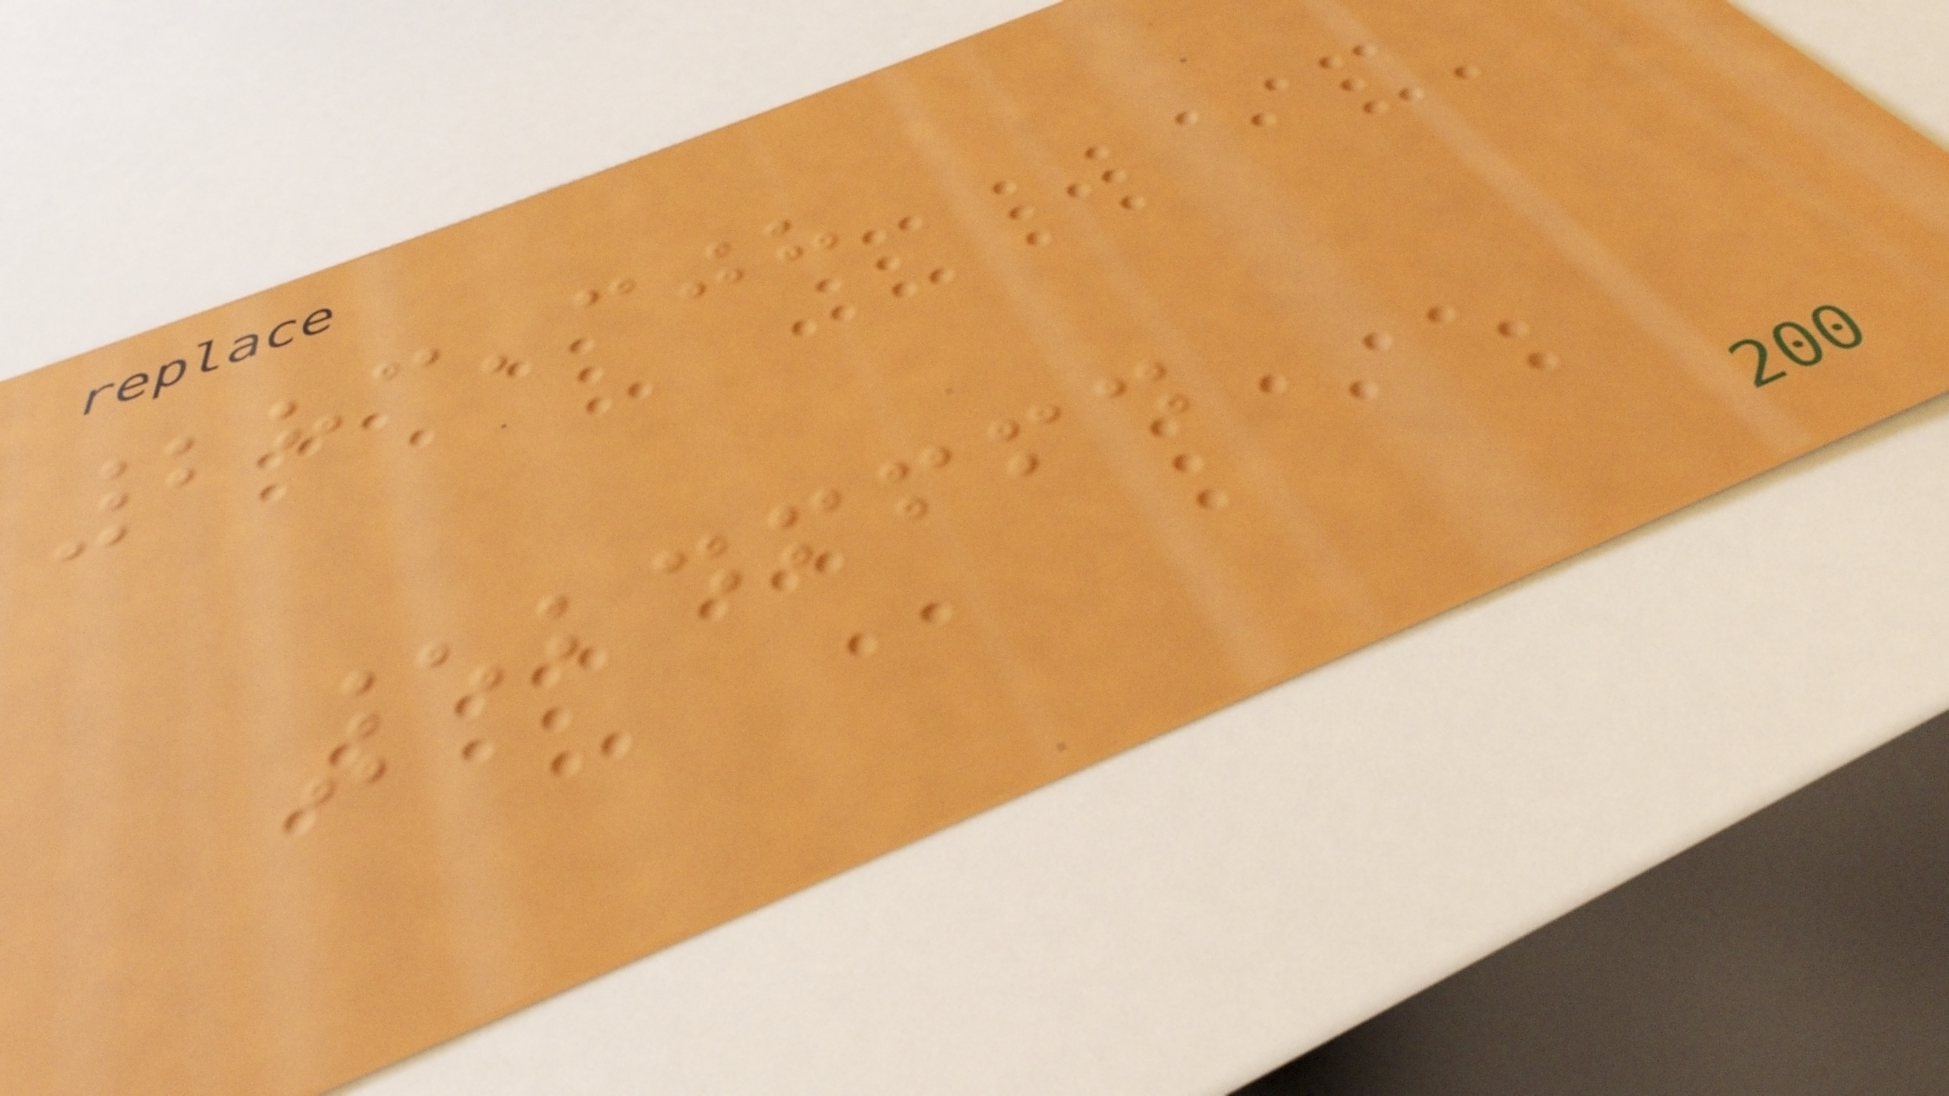283,308
5246664
